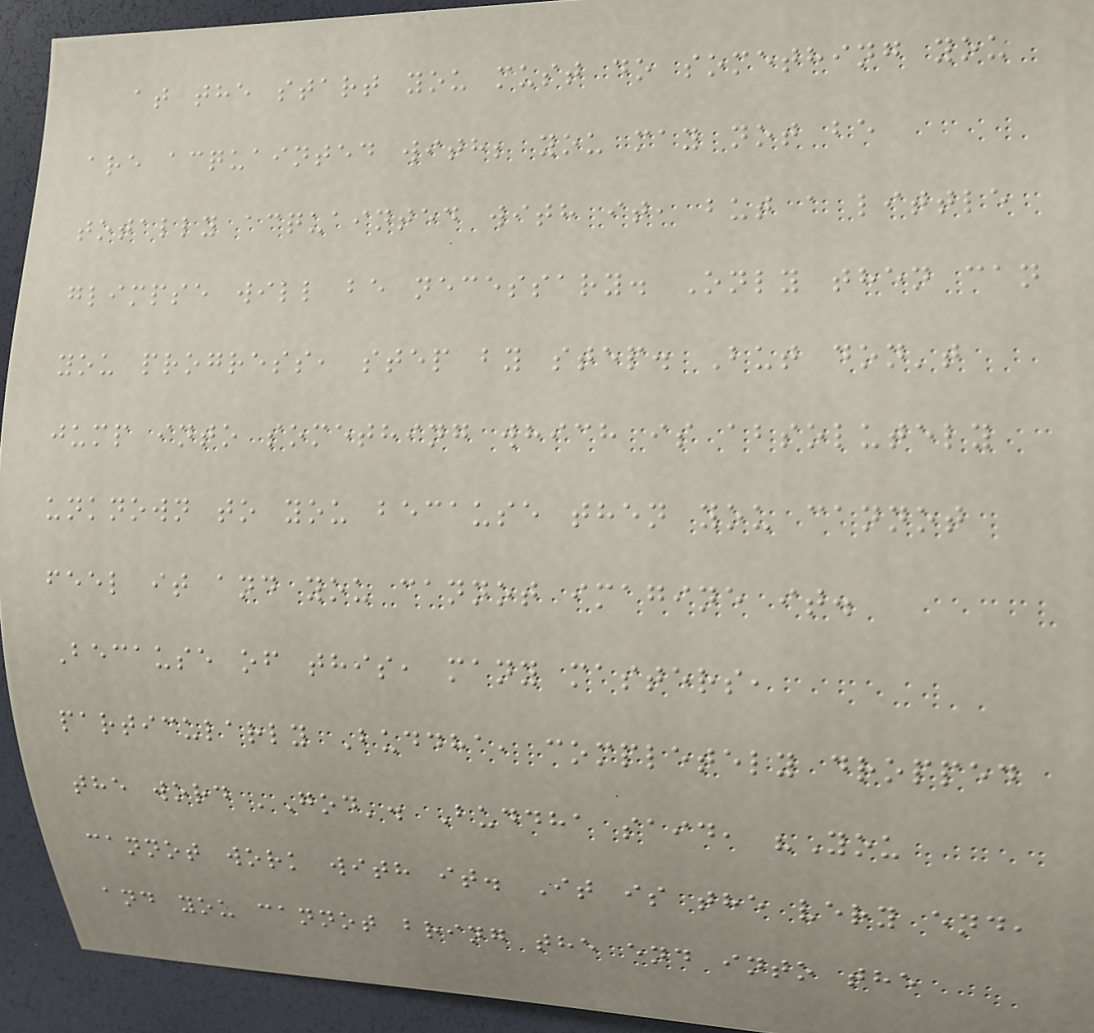at the start you must do something you
are acquainted with; you may not be
totally acquainted with it, but a little
glimpse will be necessary. Only then can
you progress, step by step. But don't
jump into something which is absolutely
unknown to you because then you cannot
feel it and you cannot imagine it.
Because of this, many masters,
particularly Buddha, completely dropped
the word 'God'. Buddha said, "You
cannot work with it. It is the very end,
and you cannot bring the end into the
